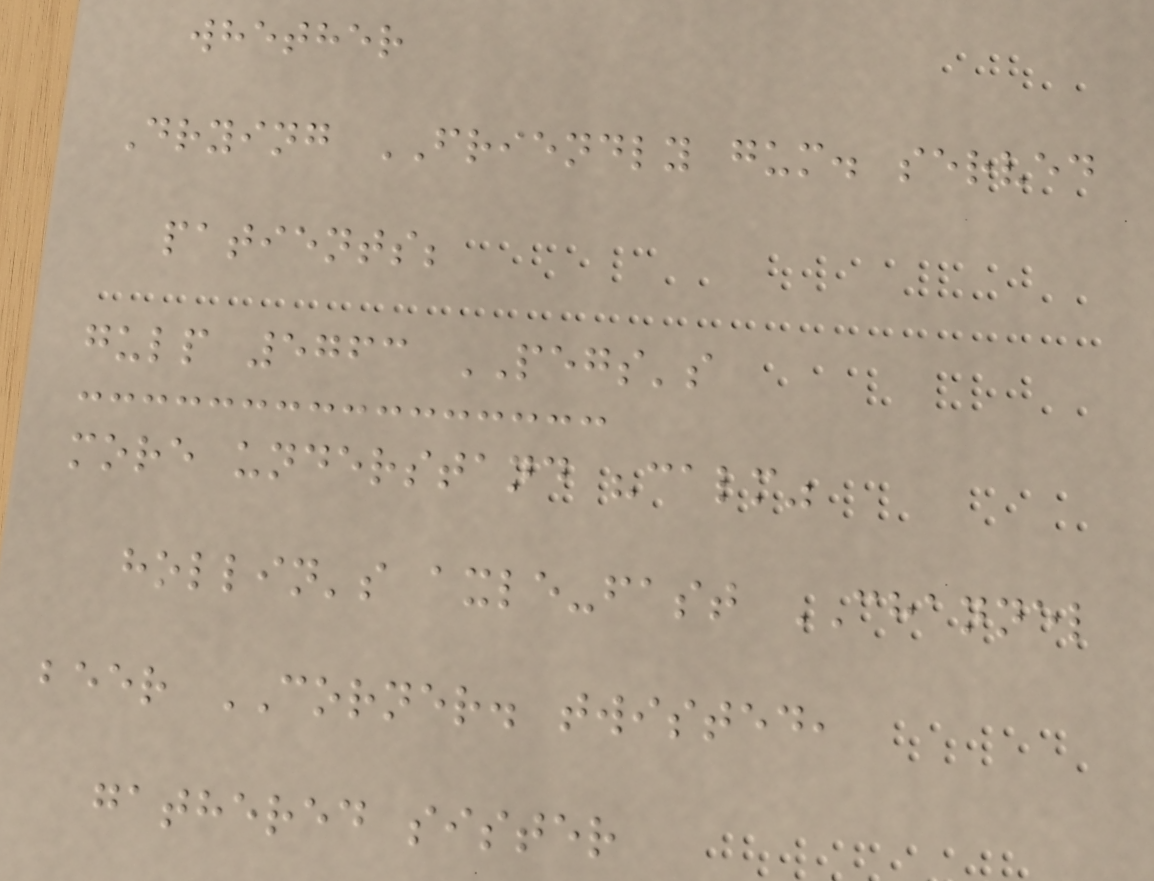whether
Drying FRIENDLY gum. served
patients;
gulp 5763 PEGS's
more understand "calm"
hollin's axle-fast CHANNEL
beer CORNER. twisted,
gathered sister
